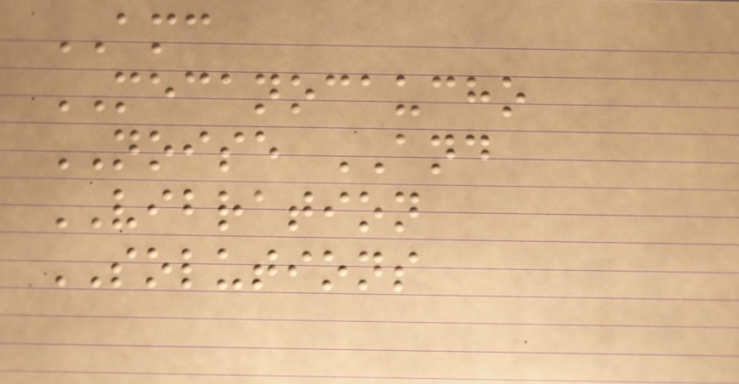AMC
MECANOCAUCHO
NOISE AND
VIBRATION
SOLUTIONS
